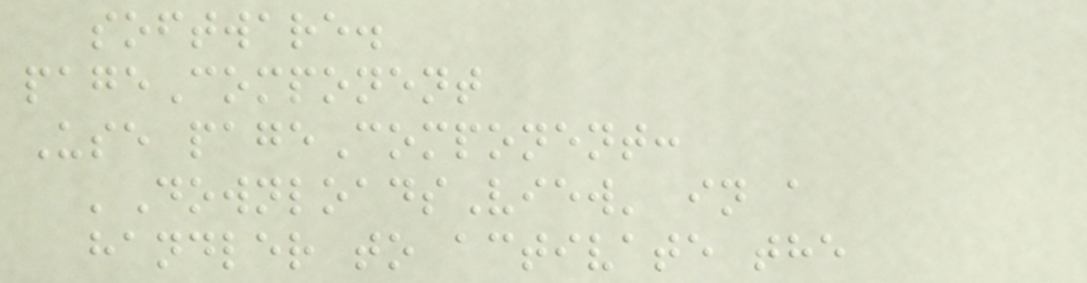software.
pageComponent
Use pageComponent:
'DownloadsView' in a
handler to activate the
